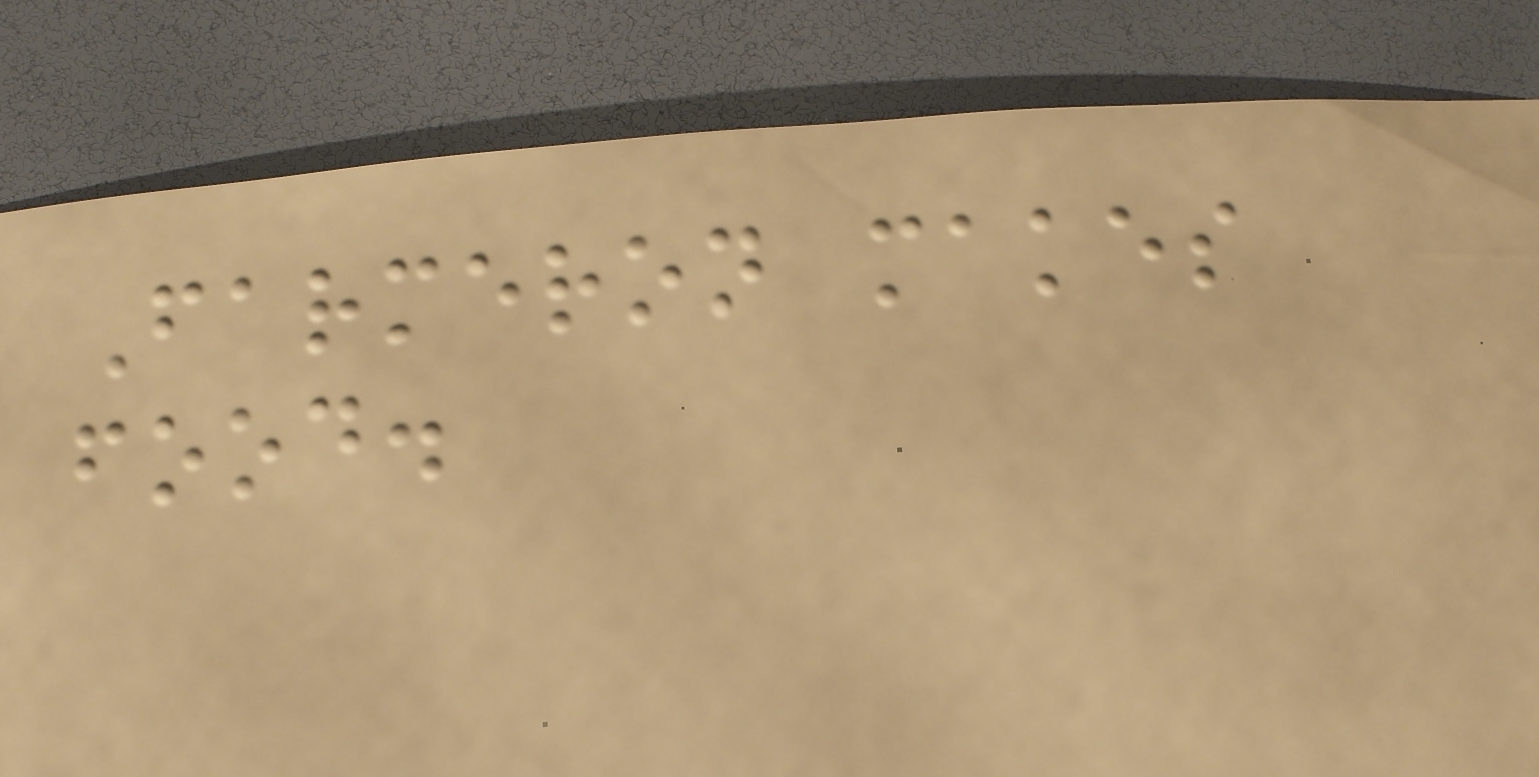Farmeron makes
food.
